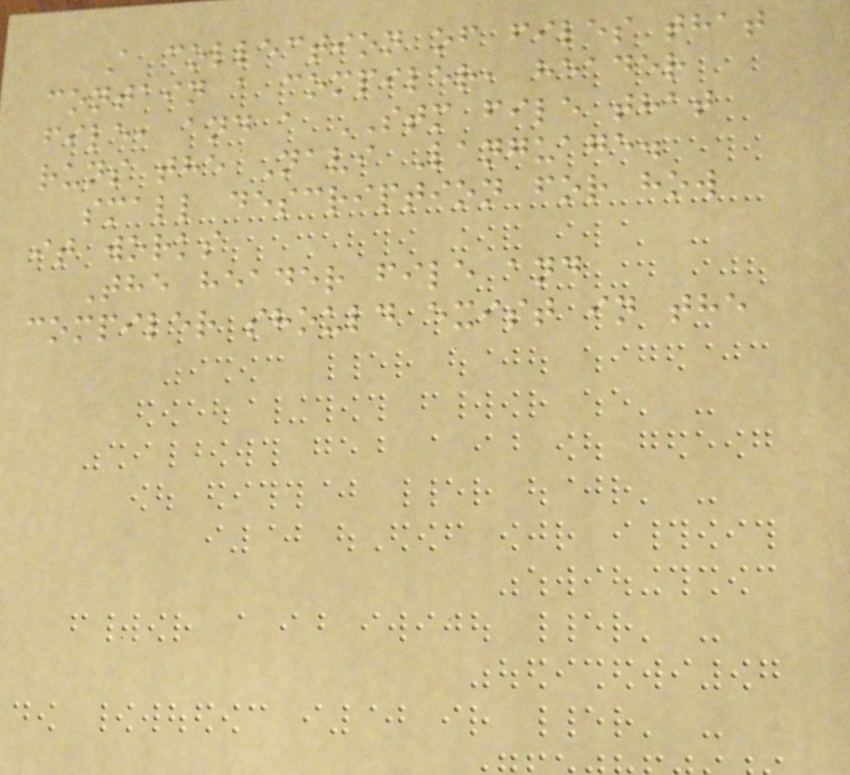A collection of files that
contain a compiler, header
file, and a STM file that
runs the Navi Language.
small description for how
it works
The header file and
compiler should exist in the
